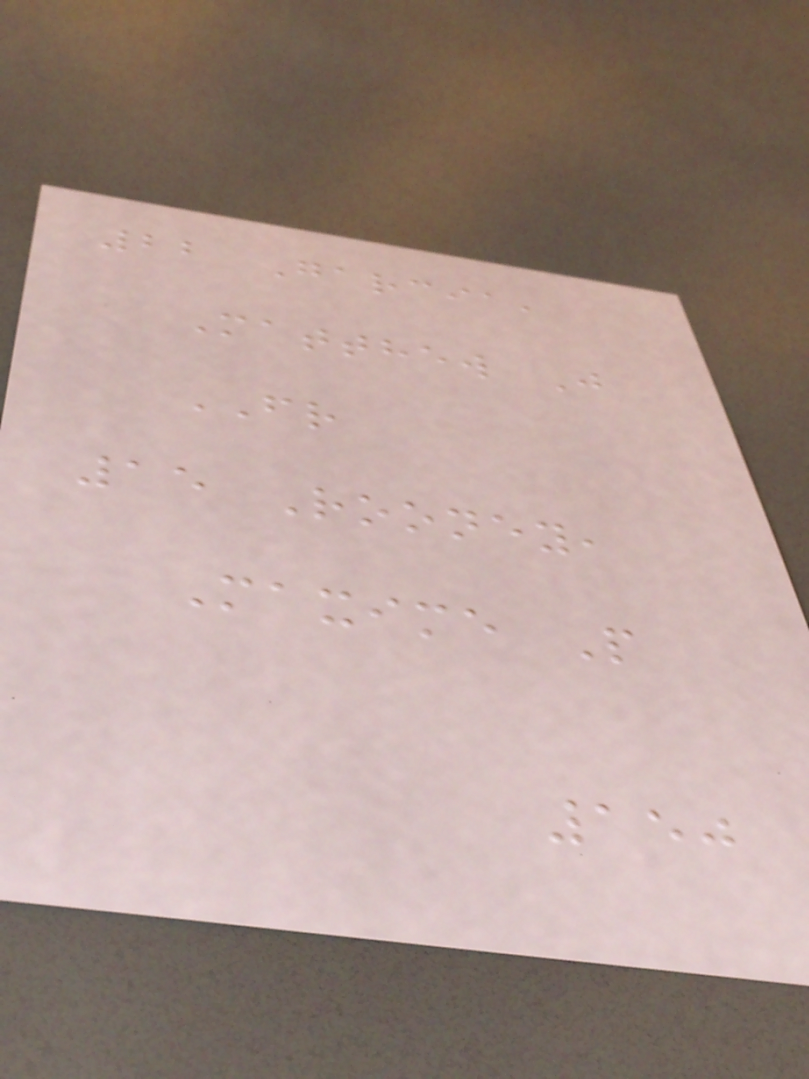22 Garcia,
Matthew J
FR
15 Rooney,
Maxime P
150
